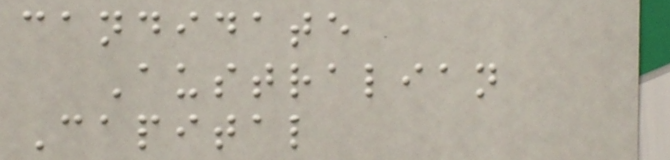candidate
Australian
Capital
